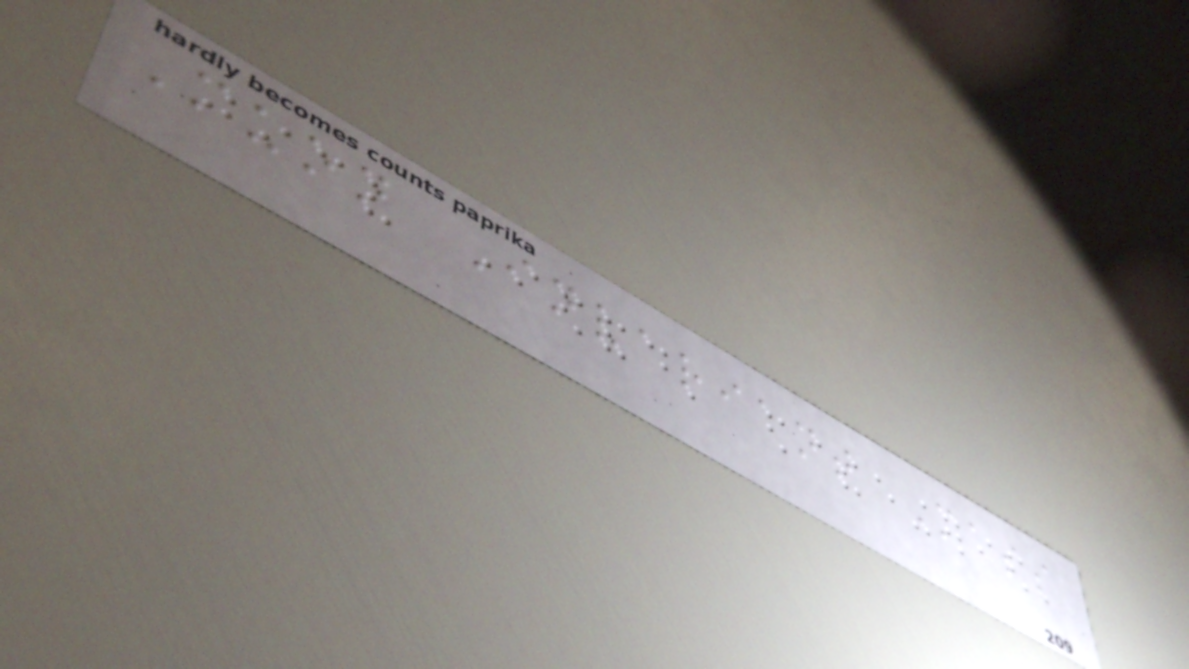Muon Invariant Mass
